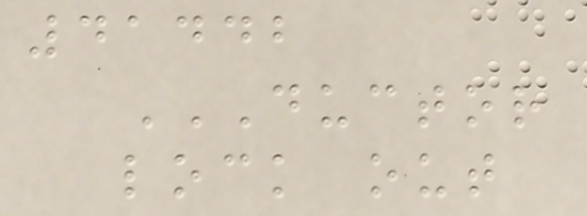41442
DUCTOR
LOCK OUT
